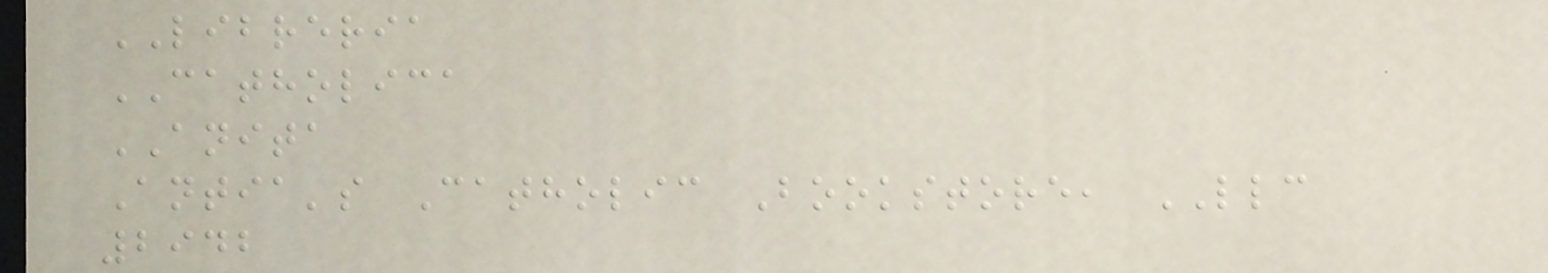LIBRERIA
CATHOLICA
ANITA
Antia's Catholic Bookstore, LLC
2942
